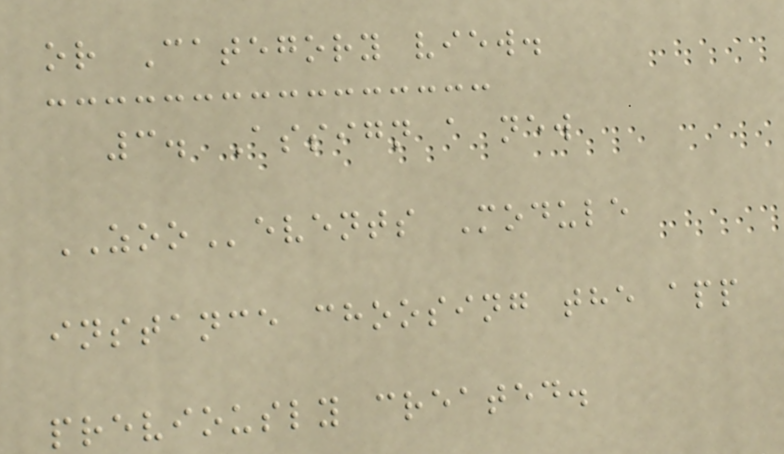or Category view.
3. Assign a new
ZOOevents Module
instance choosing the app
previously created.
